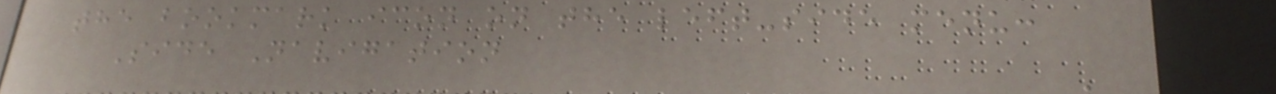the bookmark icon on the left-side menu:
Side Navigation
